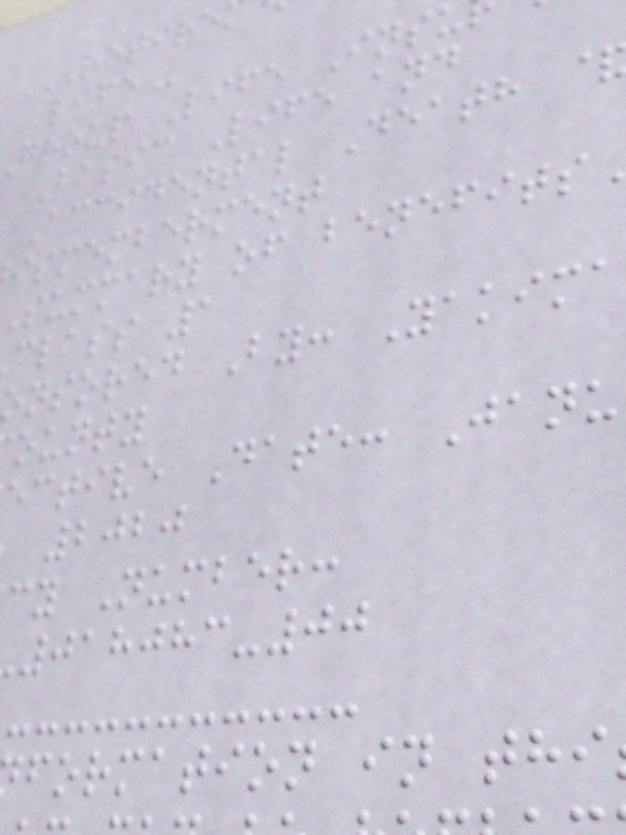group Life Ins
Basic Life and
Accidental Death
ismemberment
summary of
class 1
onsored By: Yakima
ounty
ective Date: Janu
2020
cy Number:
018083-00
formation in thi
